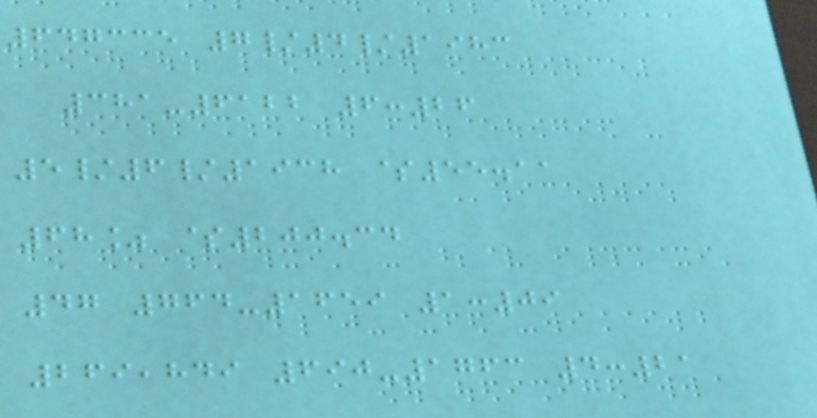647335 7/4/1983
381-6122 6:26
5/6/1938 $55.11
68% $200.34
47 764-1659 1:09
269,849 690-1763 4:21
